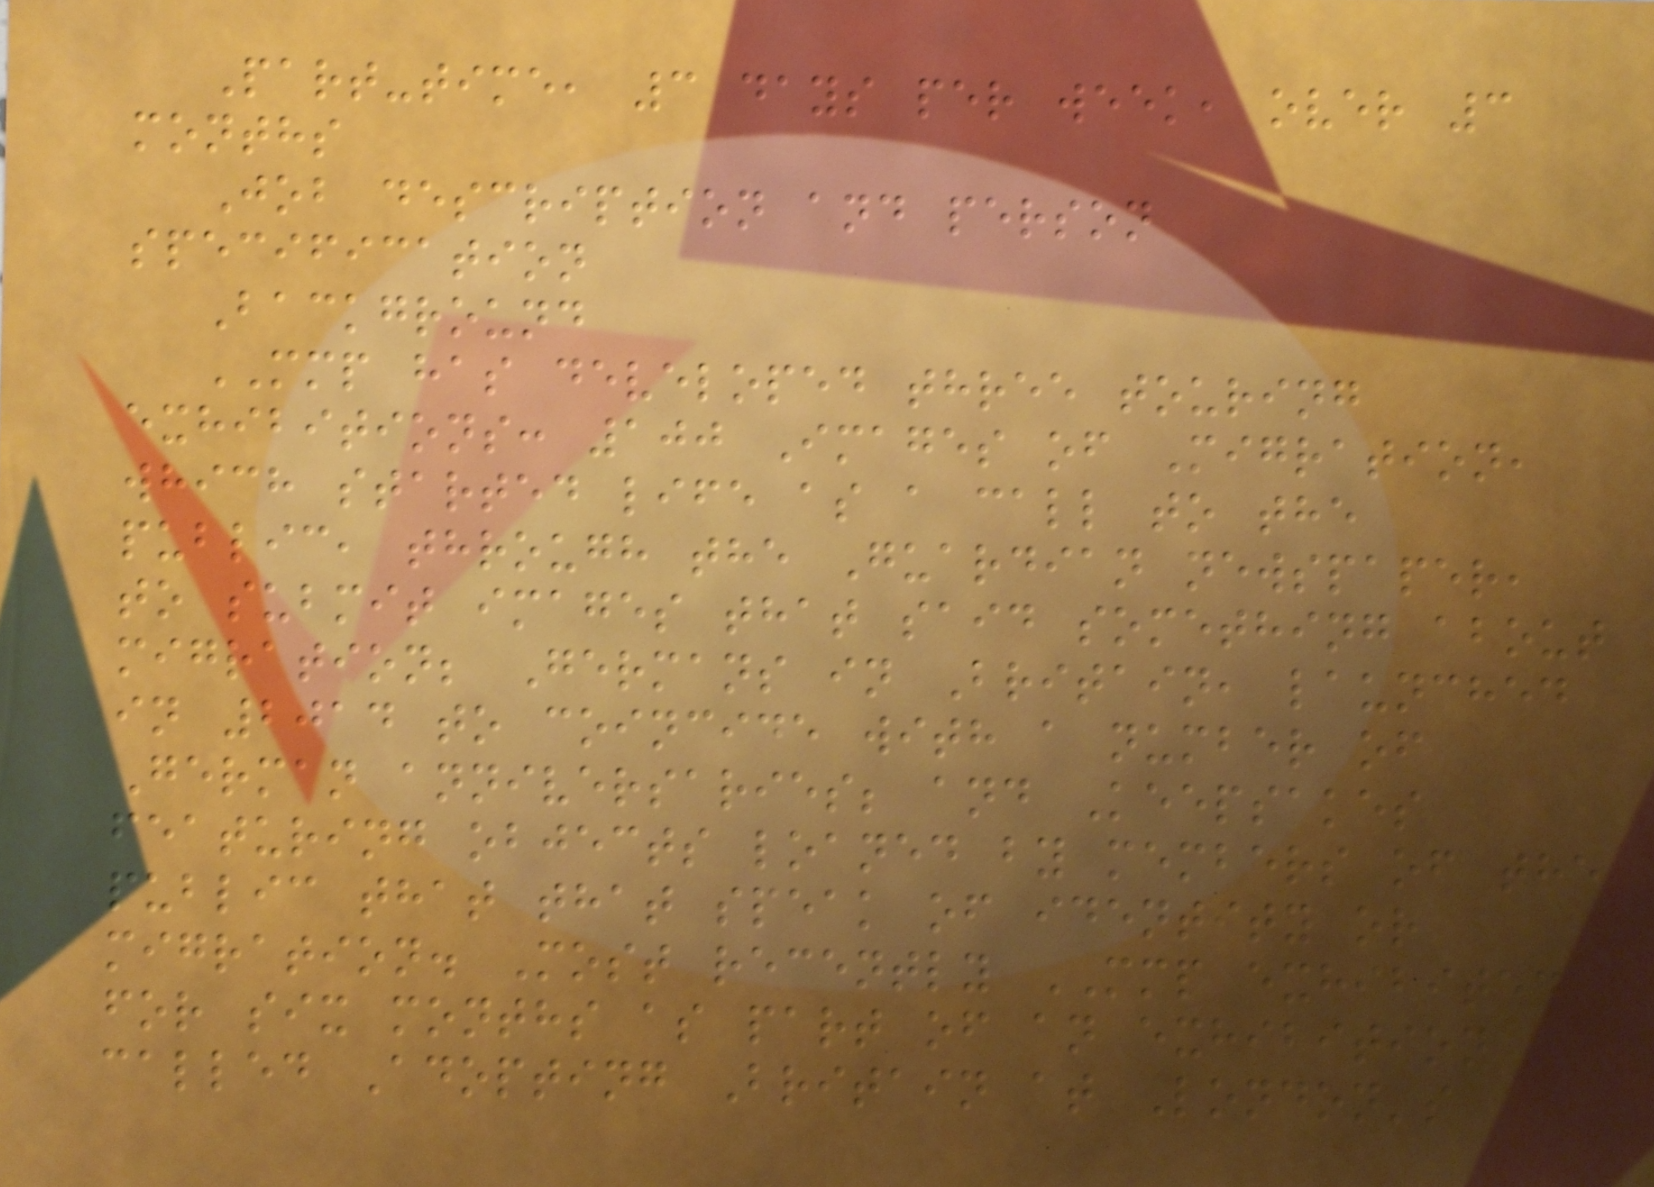Part-time, 3 days per week, over 3
months
Job description and person
specification
Background
MMP has developed three touring
exhibitions: 100 Images of Migration,
which started life as a call to the
public, through the Guardian newspaper,
to submit images that said something about
migration; Germans in Britain, launched
in 2014 to coincide with a number of
German anniversaries; and Keepsakes
featuring objects loaned by members of the
public that that speak of identity or
migration. Most recently MMP exhibited
for six months as part of an exhibition
called Adopting Britain at London's
